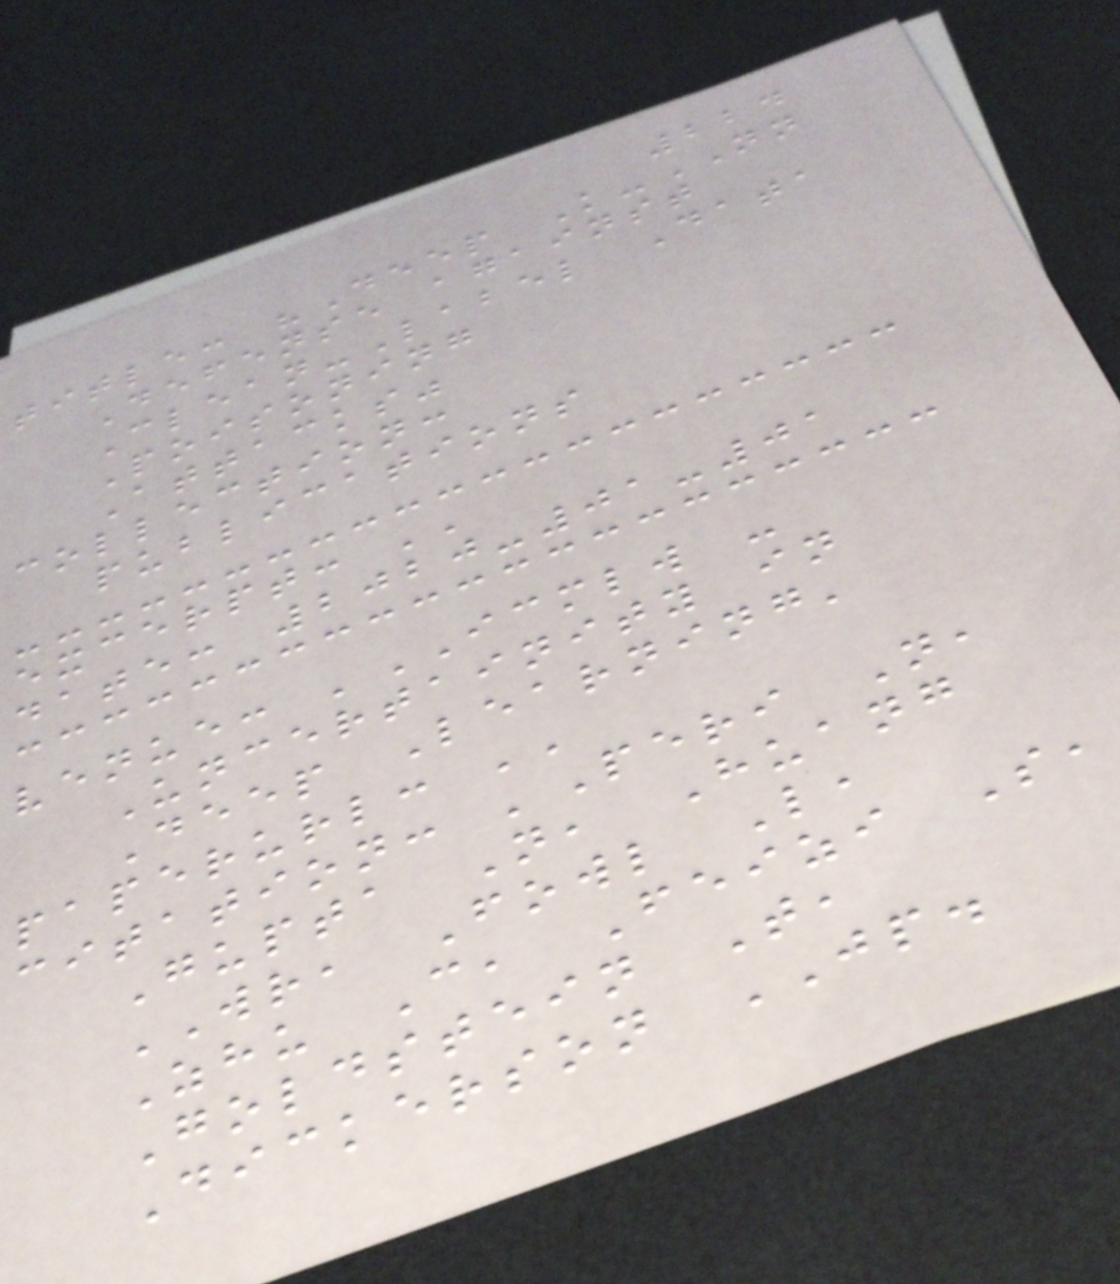224
title: "Deep K-NN
Defense against
Clean-Label Data
Poisoning
Attacks"
collection:
publications
excerpt: ''
date: 2020-01-01
venue: 'ICMLW -
Uncertainity in
Deep Learning'
paperurl: ''
citation: 'Peri N,
Gupta N, Huang
WR, Fowl L,
Zhu C, Feizi S,
Goldstein T,
Dickerson JP.
